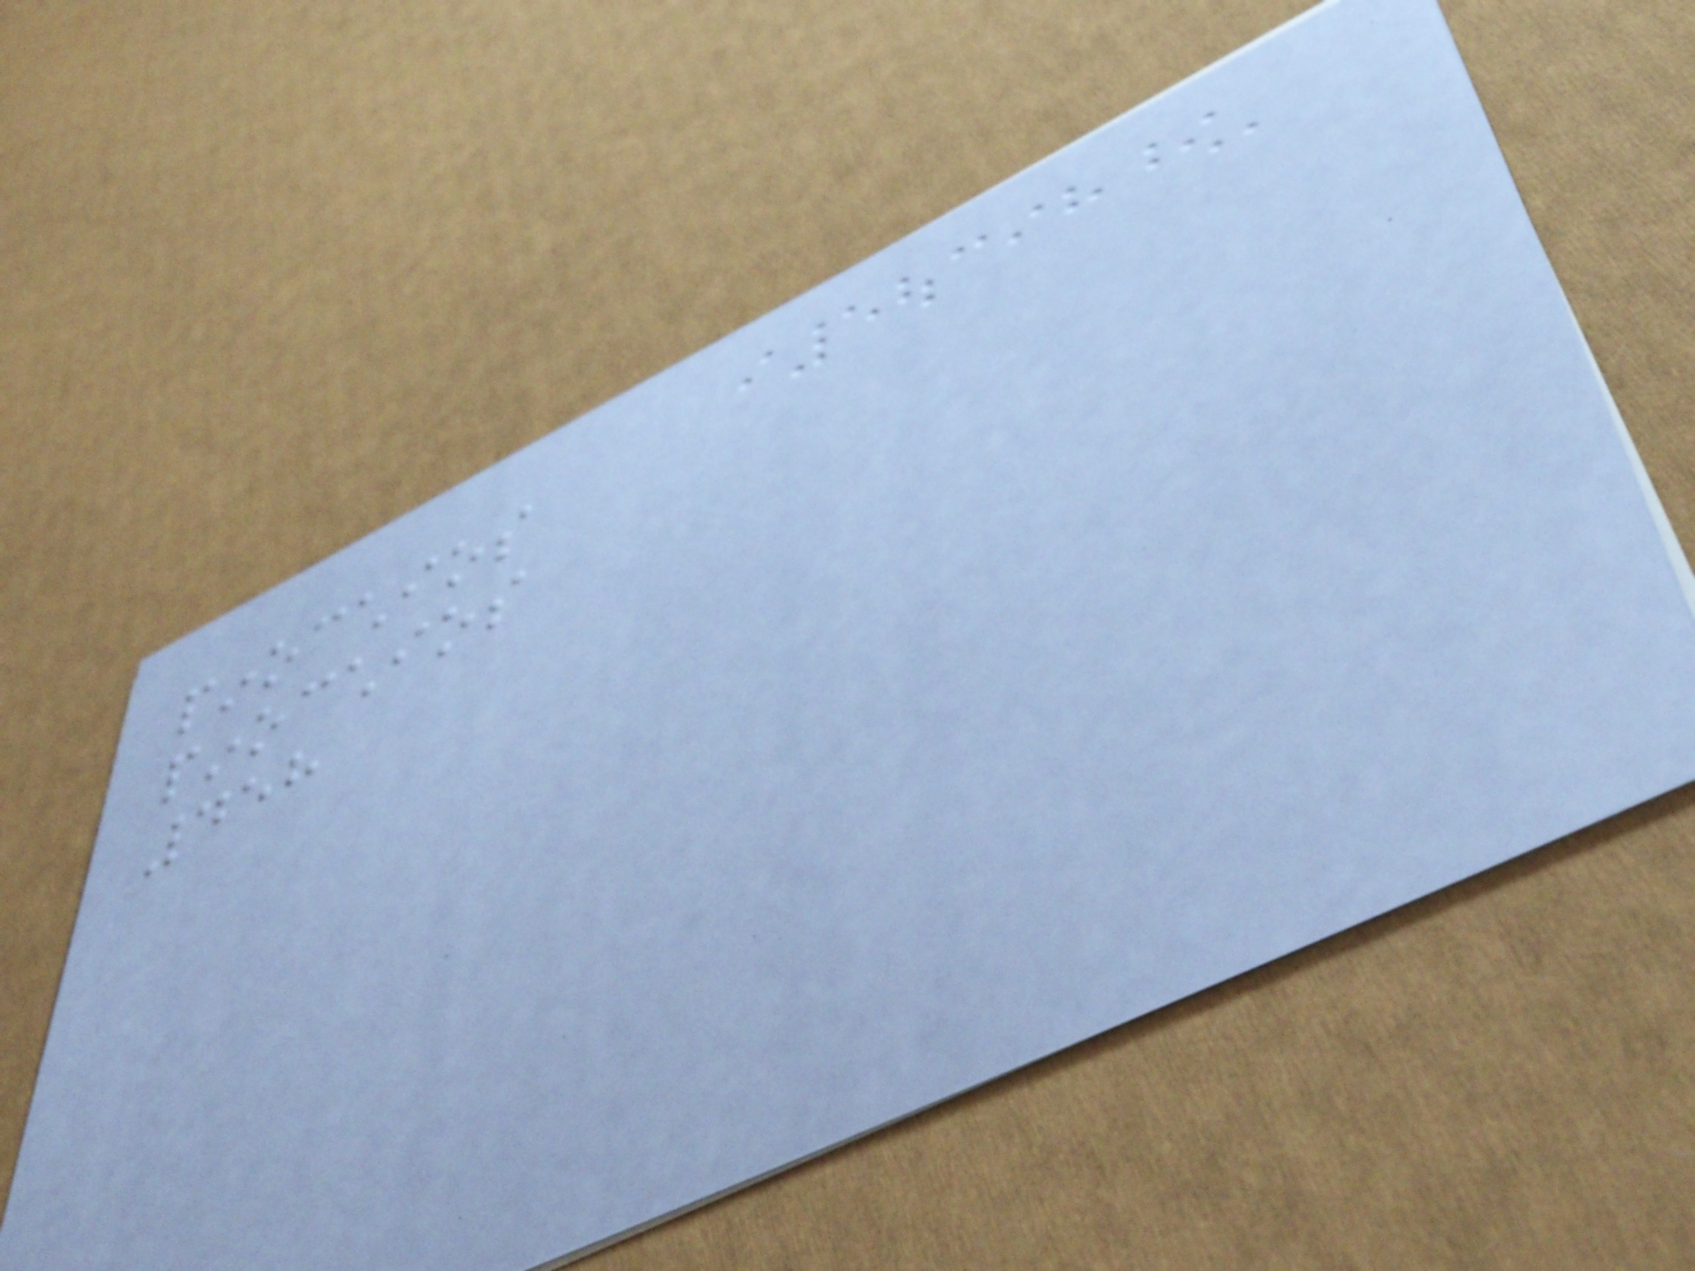pinocchios
pinocchios
458
